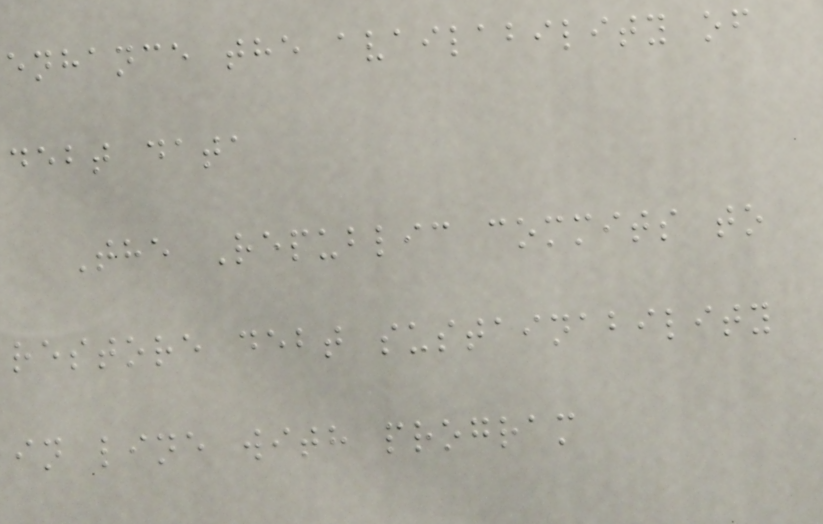enhance the availability of
debt data
The Republic commits to
restore debt sustainability
in line with program
